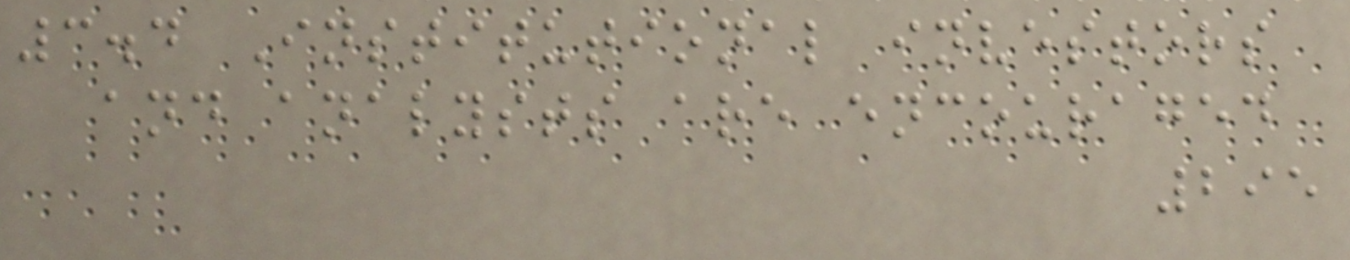3.4 Institutional investors
and analysts are encouraged
295
